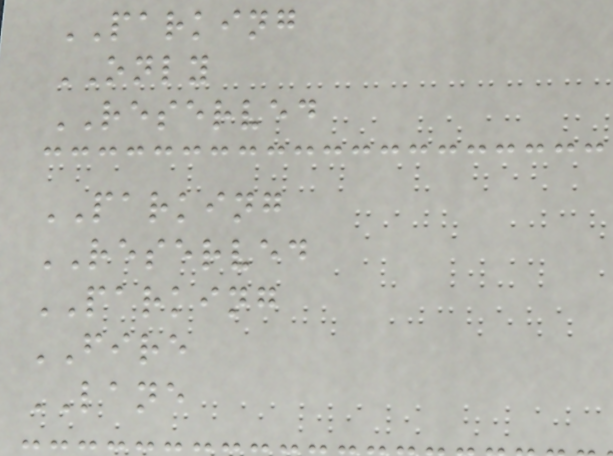PARKING
ONLY
RESERVED
PARKING
RESERVED
PARKING
FIRE
LANE
